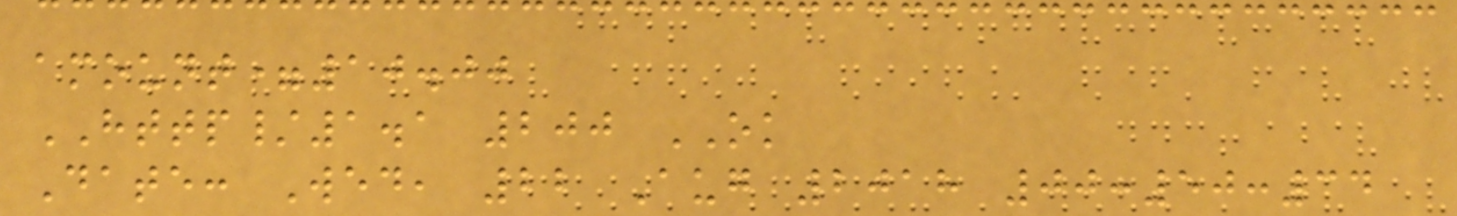amount=10.00
HTTP/1.1 200 OK
Date: Wed, 22 Aug 2018 00:50:34
